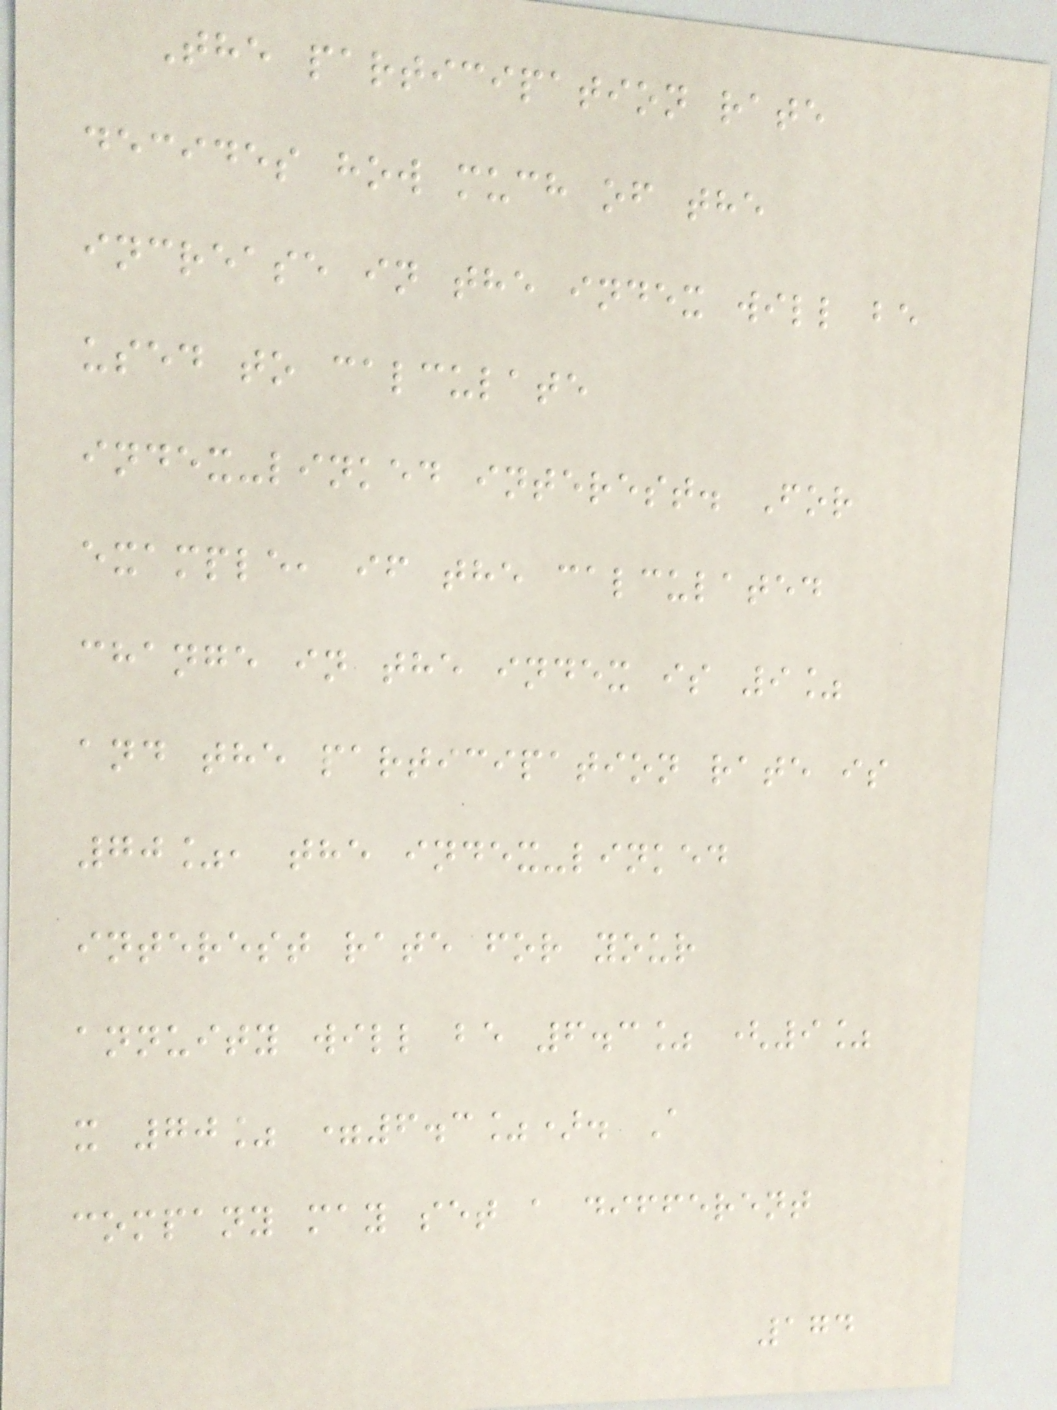The participation rate
decides how much of the
increase in the index will be
used to calculate
index-linked interest. For
example, if the calculated
change in the index is 9%
and the participation rate is
70%, the index-linked
interest rate for your
annuity will be 6.3% (9%
x 70% =6.3%). A
company may set a different
174
